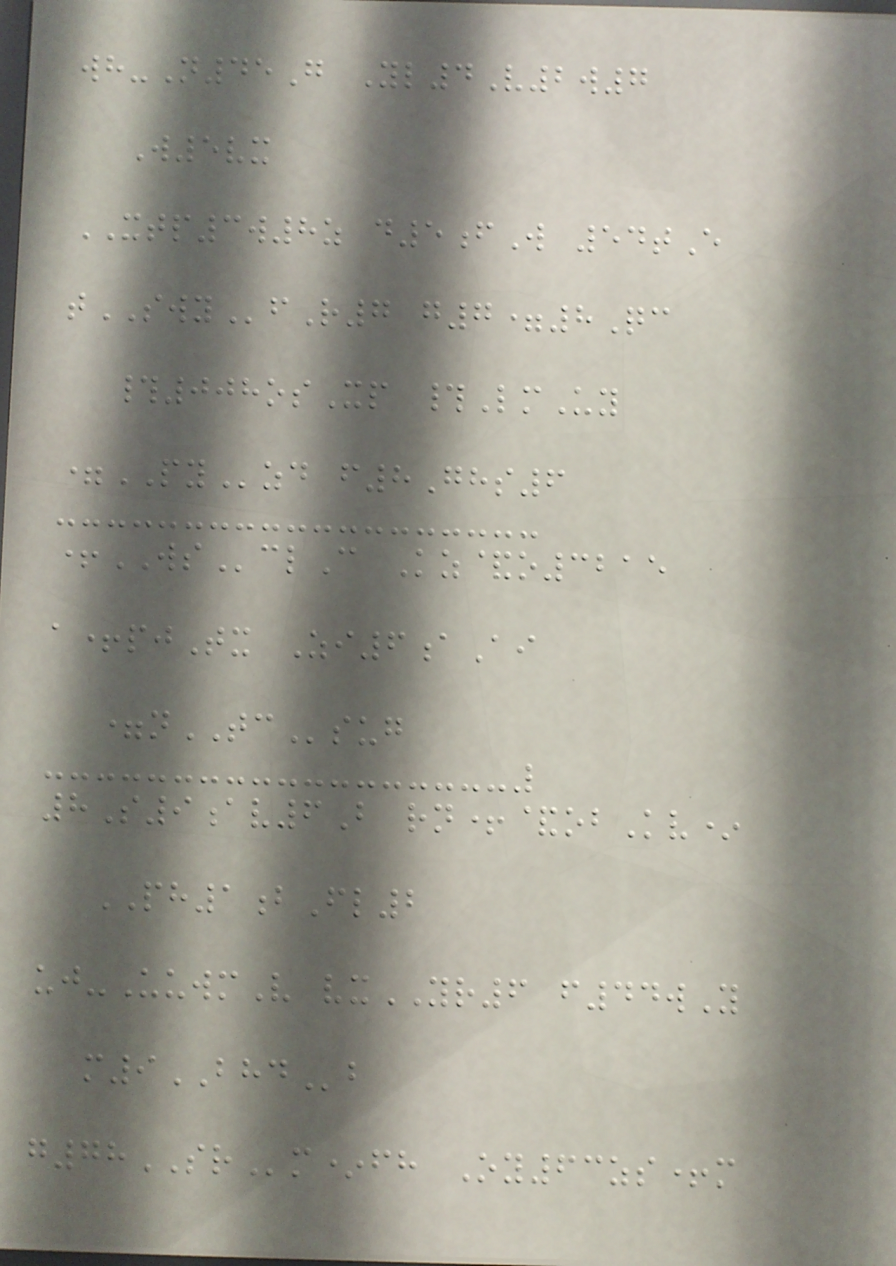wh-N45G Yl4V2w7
W5vx
XTP3w8z d5fW 54tE
tSWYfR7 g7=8Qc
#008osXp #LmUy
=PYzd f8Ghs6
+WSclC Kz&o3215
a+pjTx Zi6aAi
=nTCsug
8S9av6B rn+&obKv*
PH1bFl2
uj-UuwmV vxYR6 f44wY
m9BHDb
g78SRm*fh Oy63zs+m
